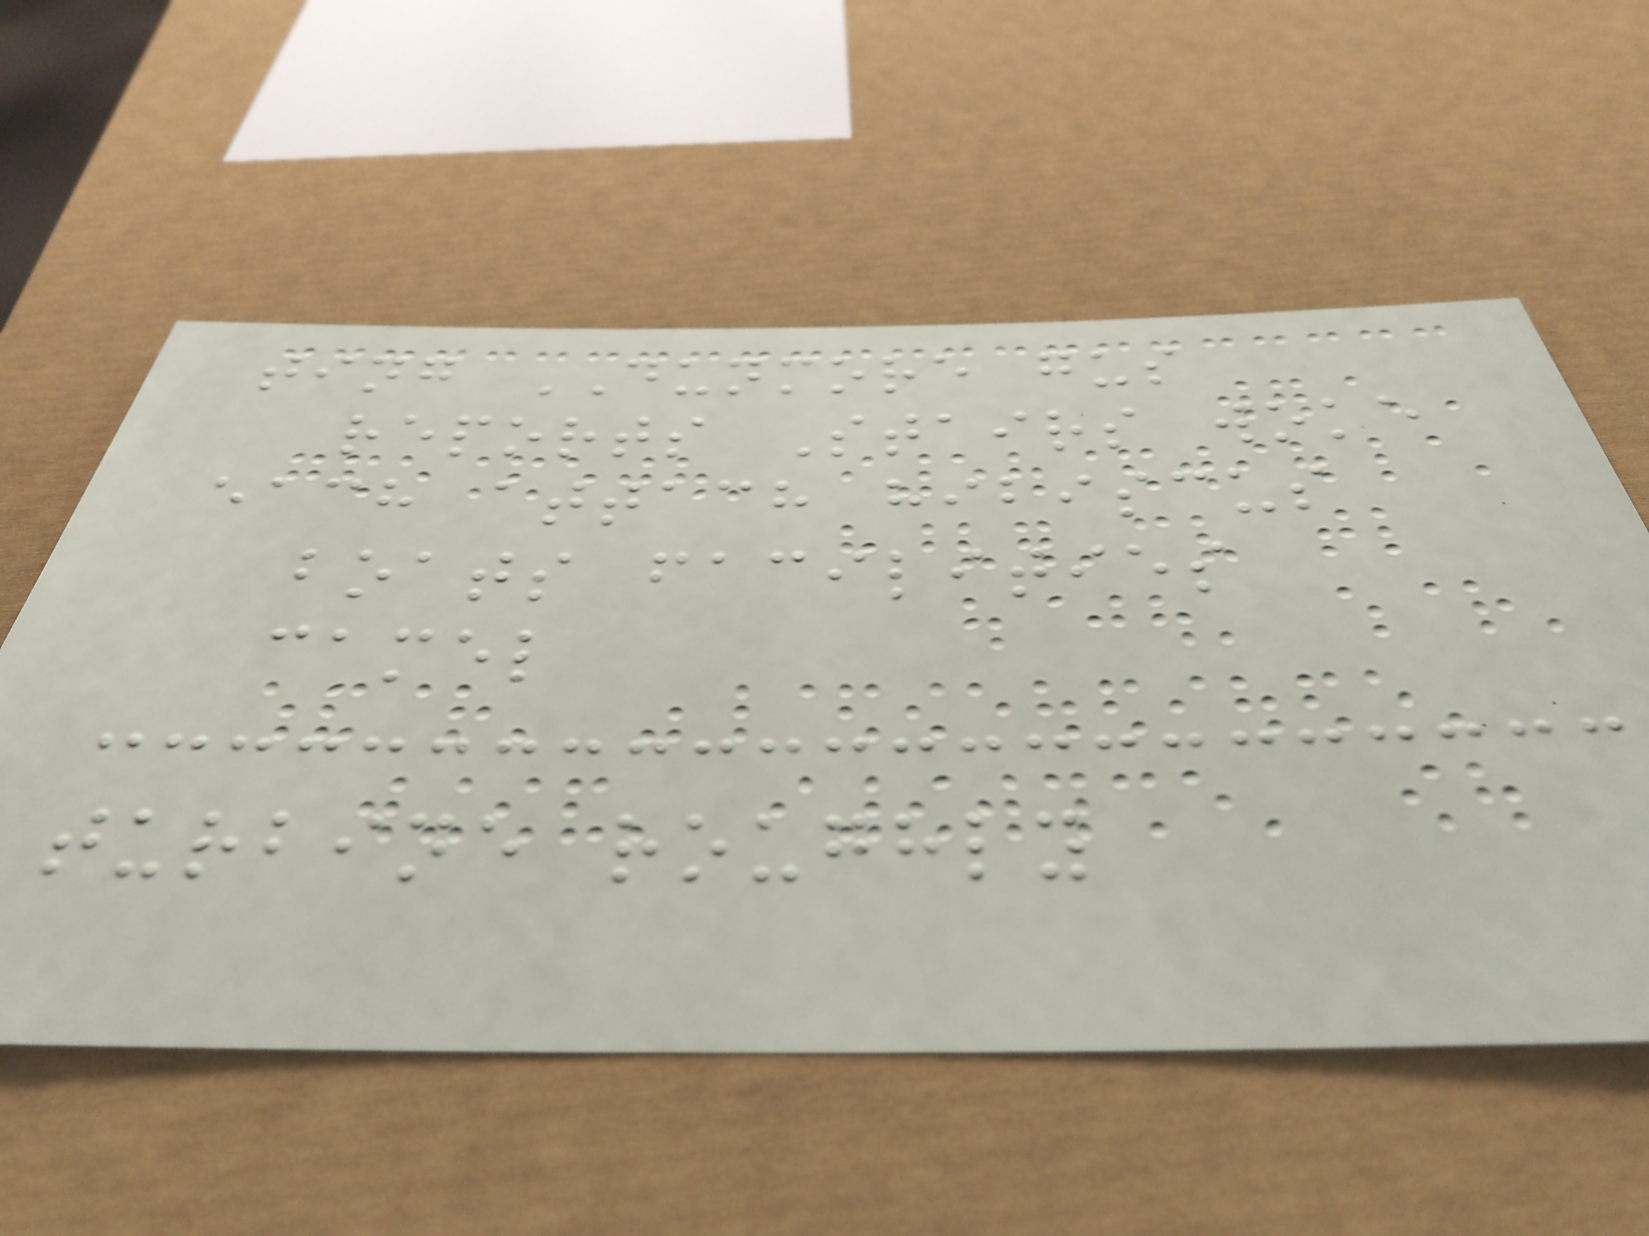ting DUNMORE gus
reports Stairs woke
each attach hibiscus
boats facilities
camel
turbine roughly
